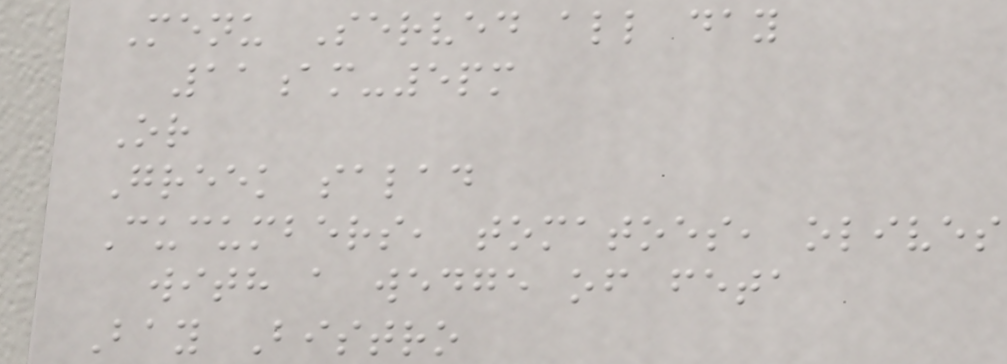Menu Served all day
11am-5pm
Or
Greek salad
Cucumbers, tomatoes, olives
with a wedge of feta
Bay Bistro
